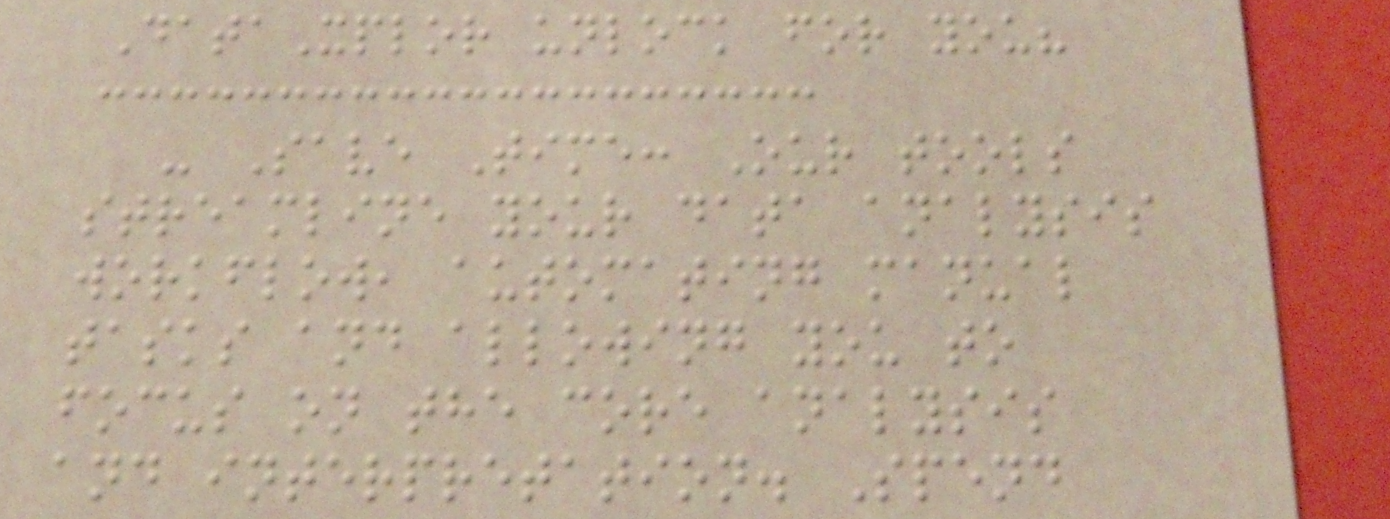DataXplor unlock for you?
- Save Time: Our tools
streamline your data analysis
workflow, automating manual
tasks and allowing you to
focus on the core analysis
and interpretation. Spend
